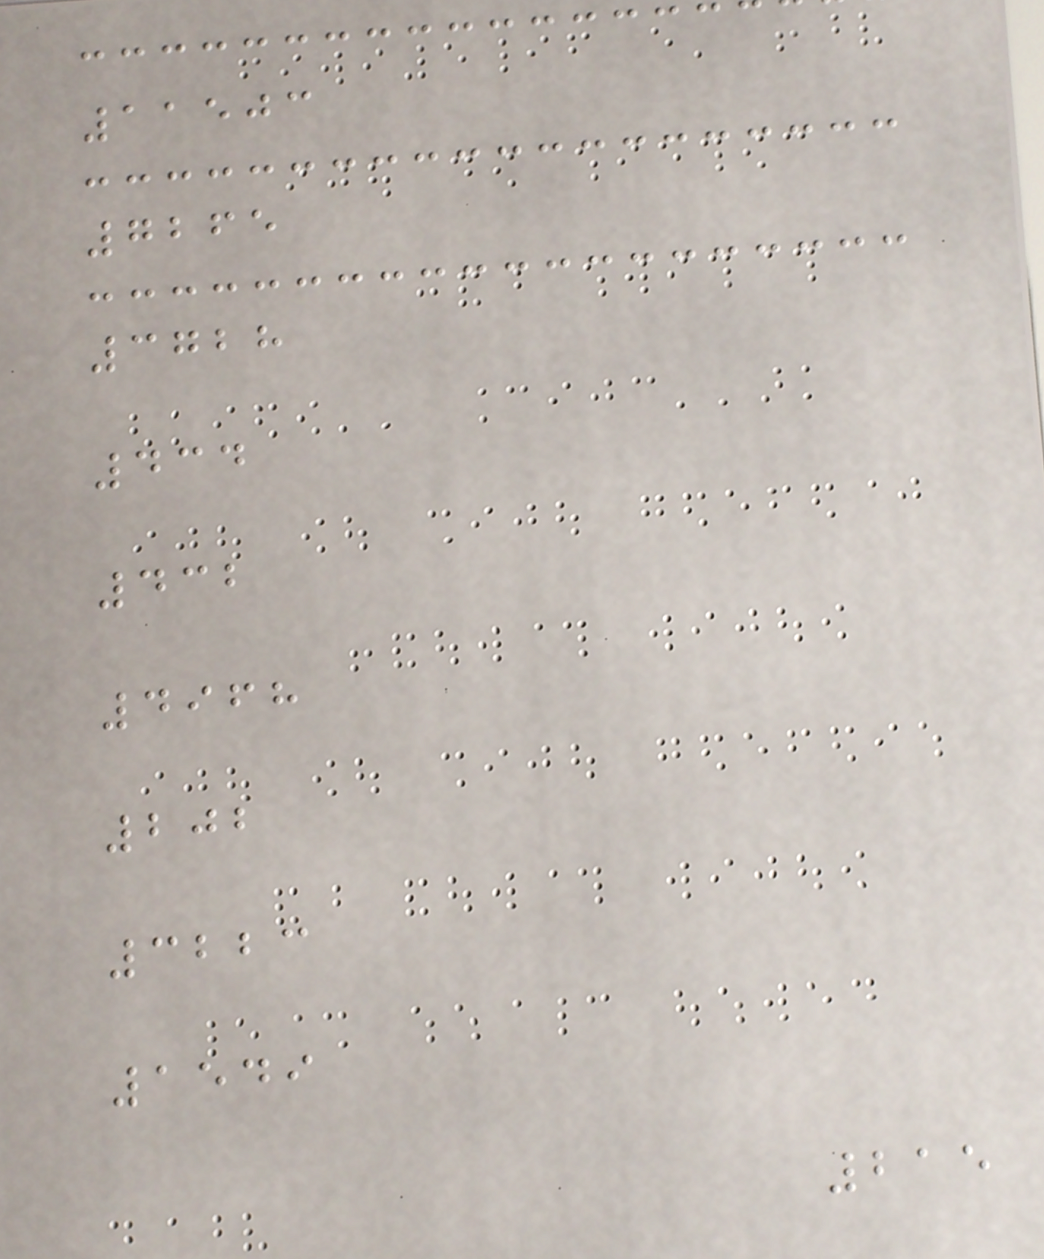11503
7265
3728
434
432
4968
202
3223
1549
215
